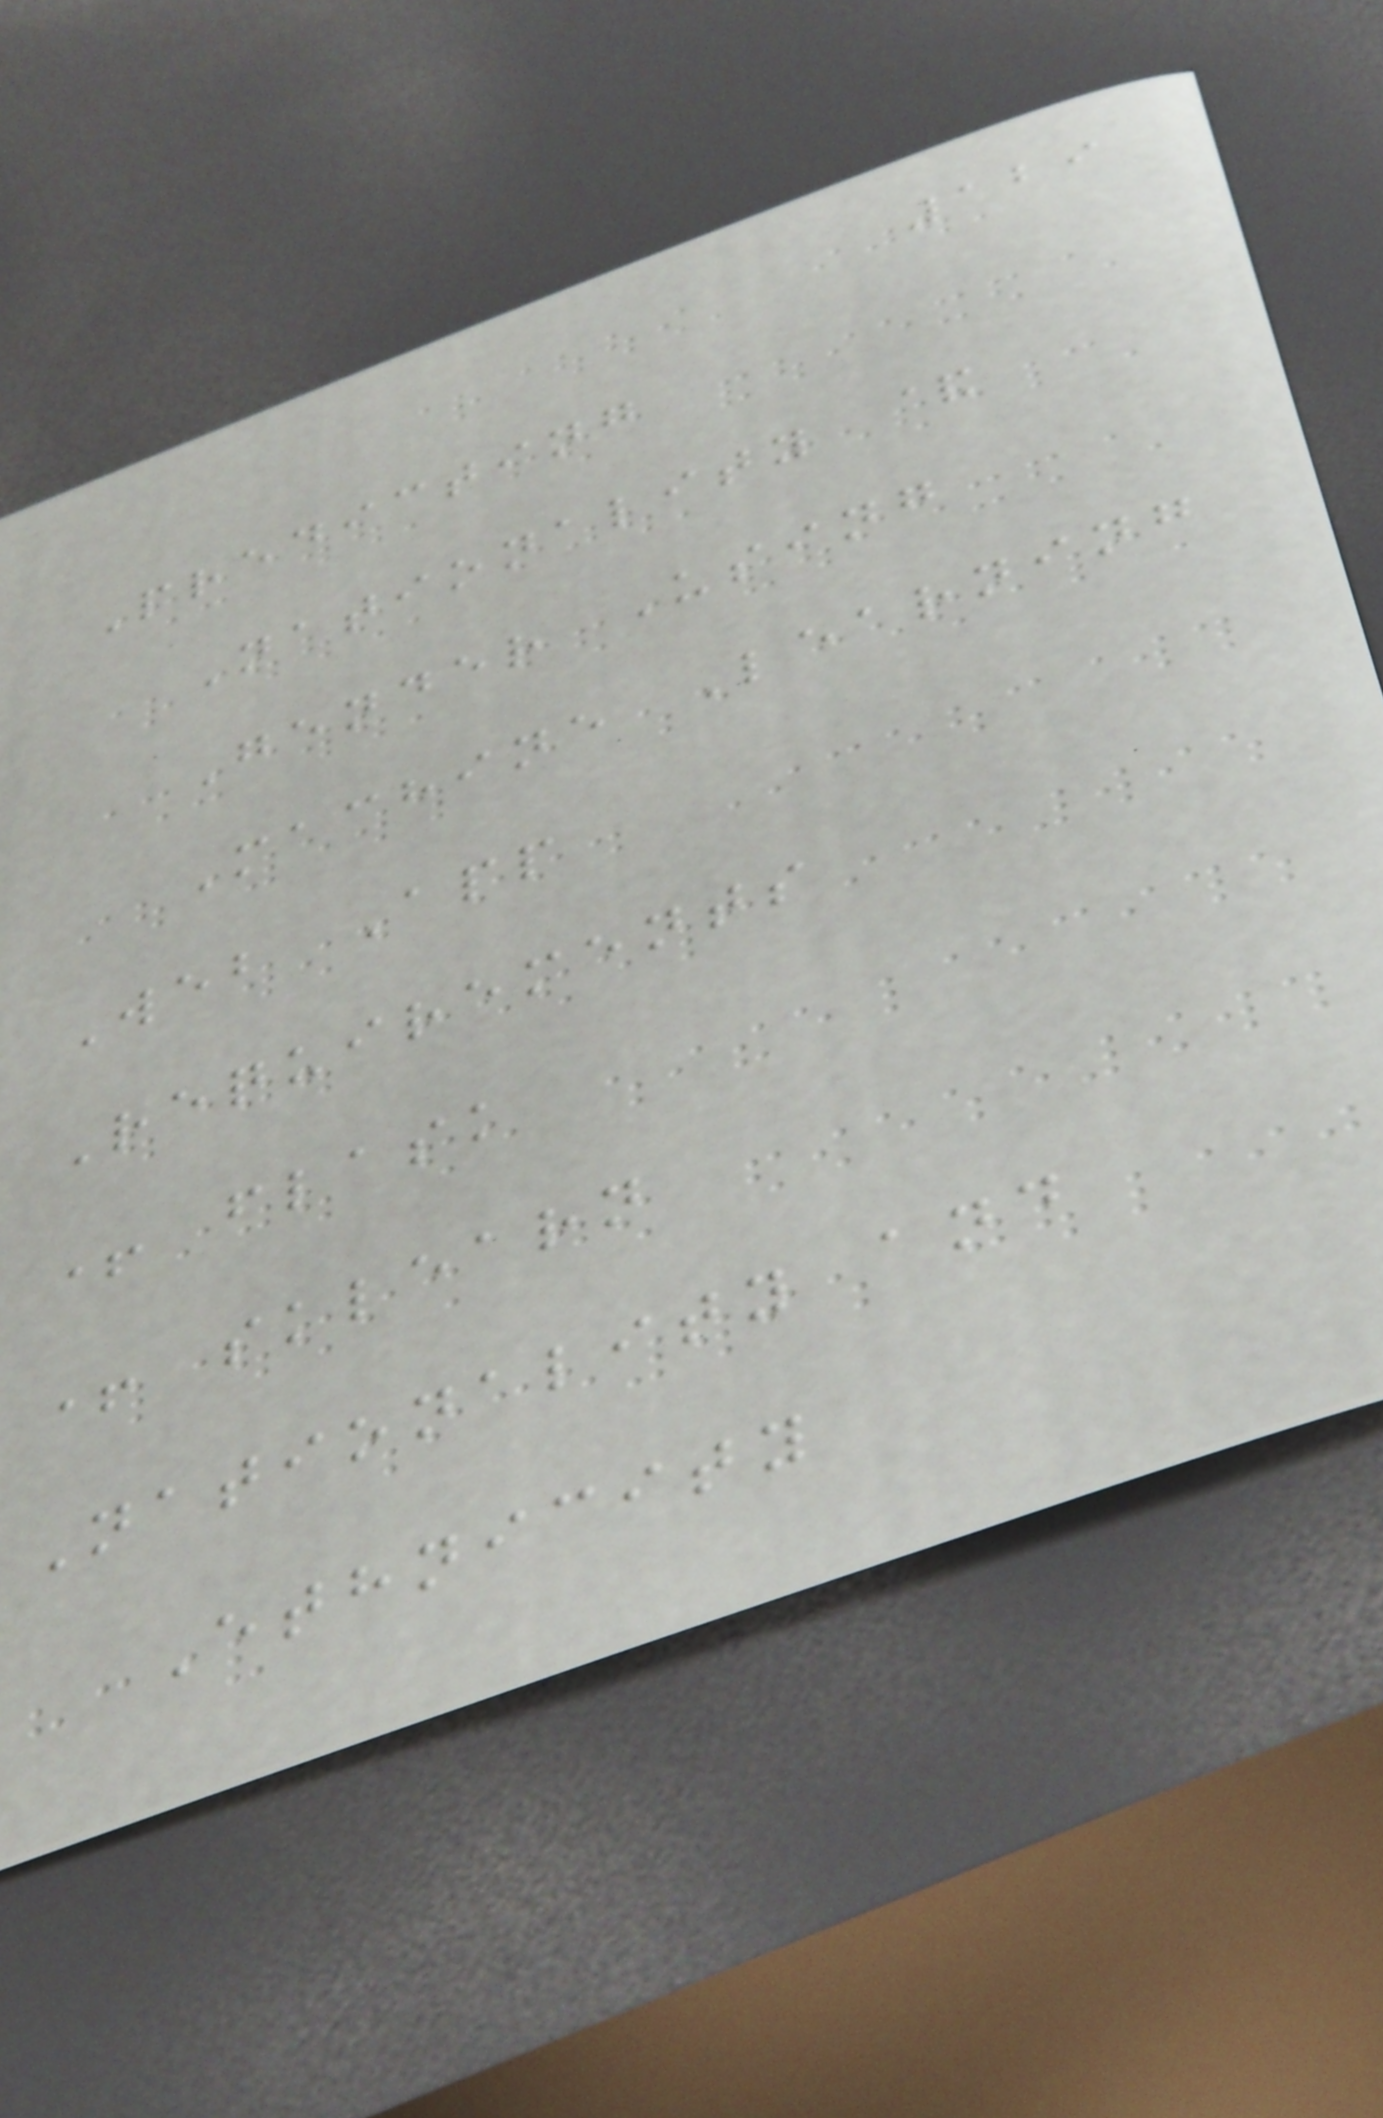129
Predicting
Nationality &
Gender Using
Machine Learning
Web App
Requirements
+ flask
+ sklearn
Nationality and
Ethnicity
